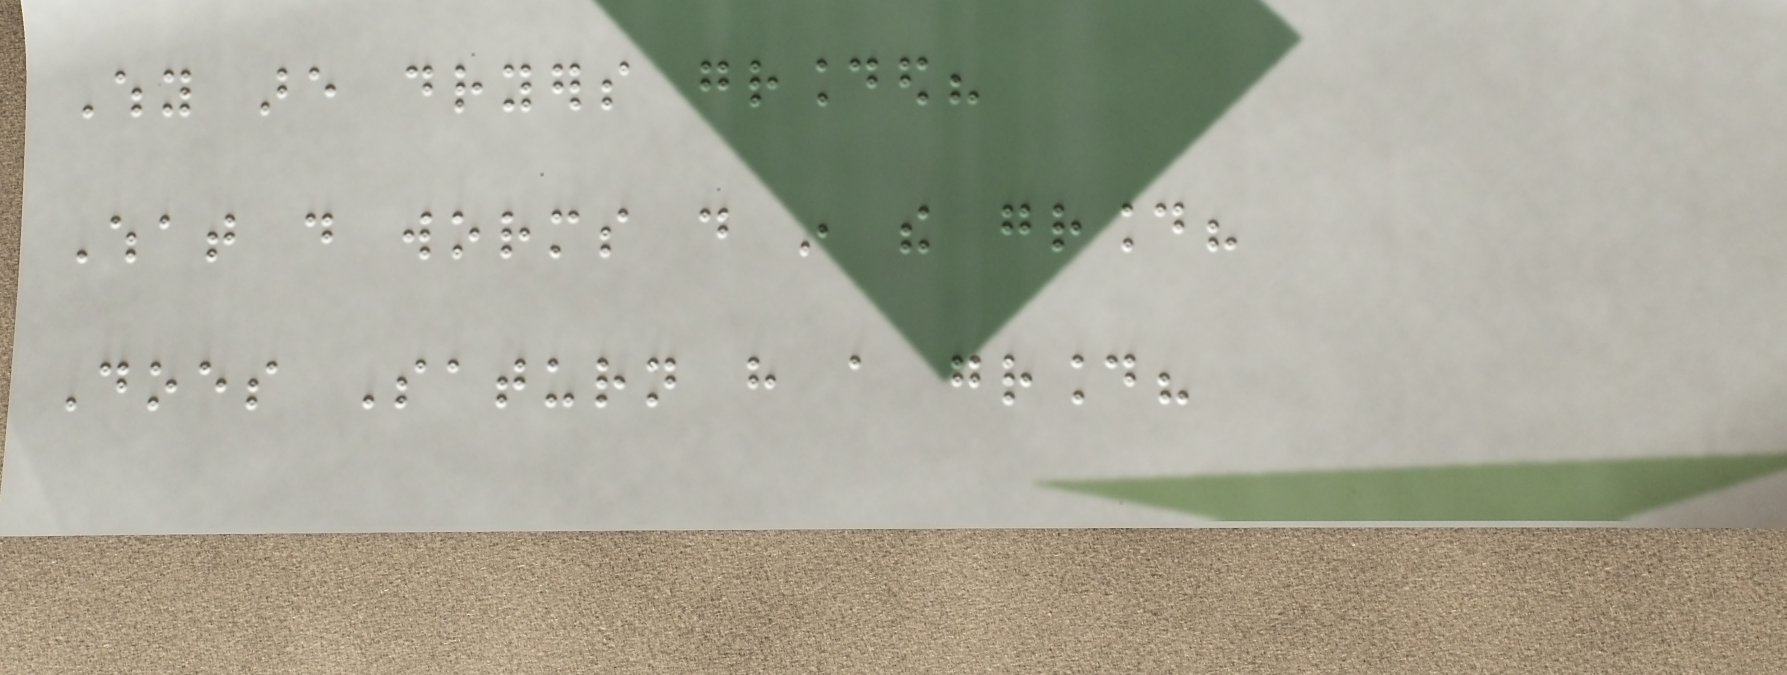Why are dryers grounded?
What do worms do in the ground?
Does Saturn have a ground?
